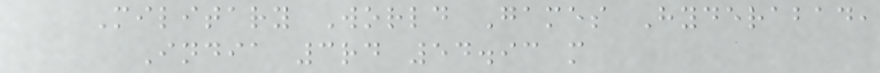Military World Games Hyderabad,
India 3rd 54.93 m
